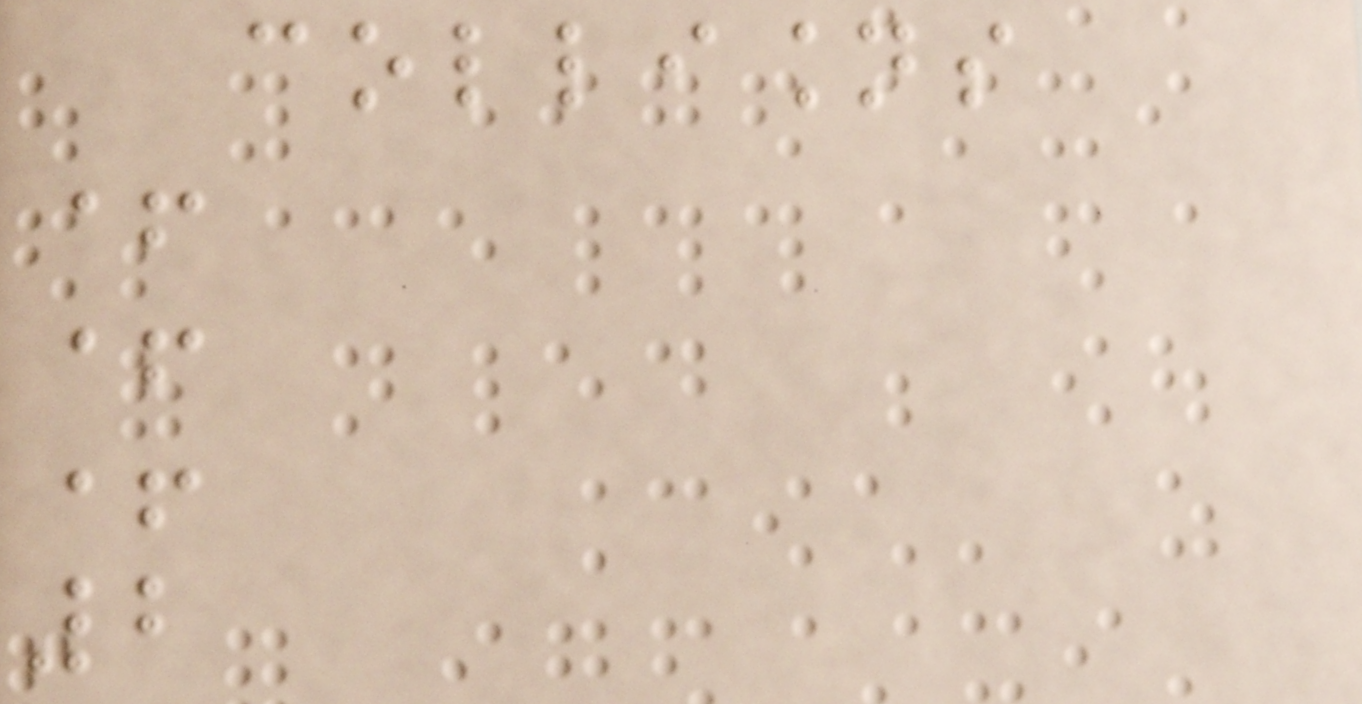collisions
+
+
+
2
